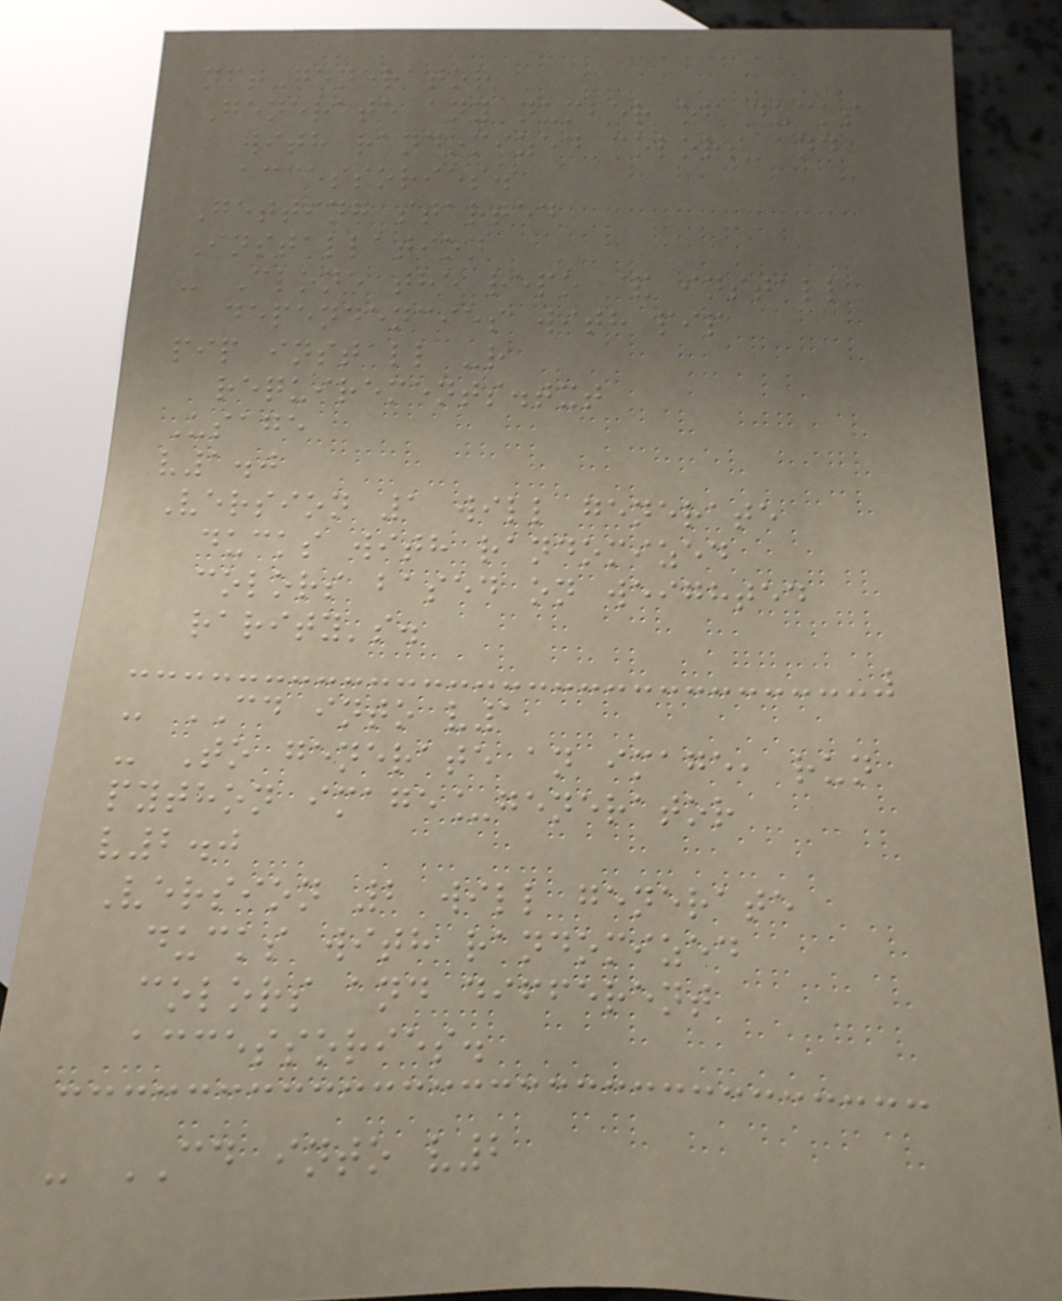nft-generator
Generate any number of ducks
with randomized colors and
accessories.
Getting started
Installation
- Clone the repo & install
dependencies with pip
pip install -r
requirements.txt
Usage
v1.0
Version 1 will generate
ducks with randomized
colors based on weighted
rarity's.
- CD into v1
- To generate an image, run
python image_generator
v2.0
Version 2 will generate
ducks with randomized
colors and different
accessories.
- CD into v2
